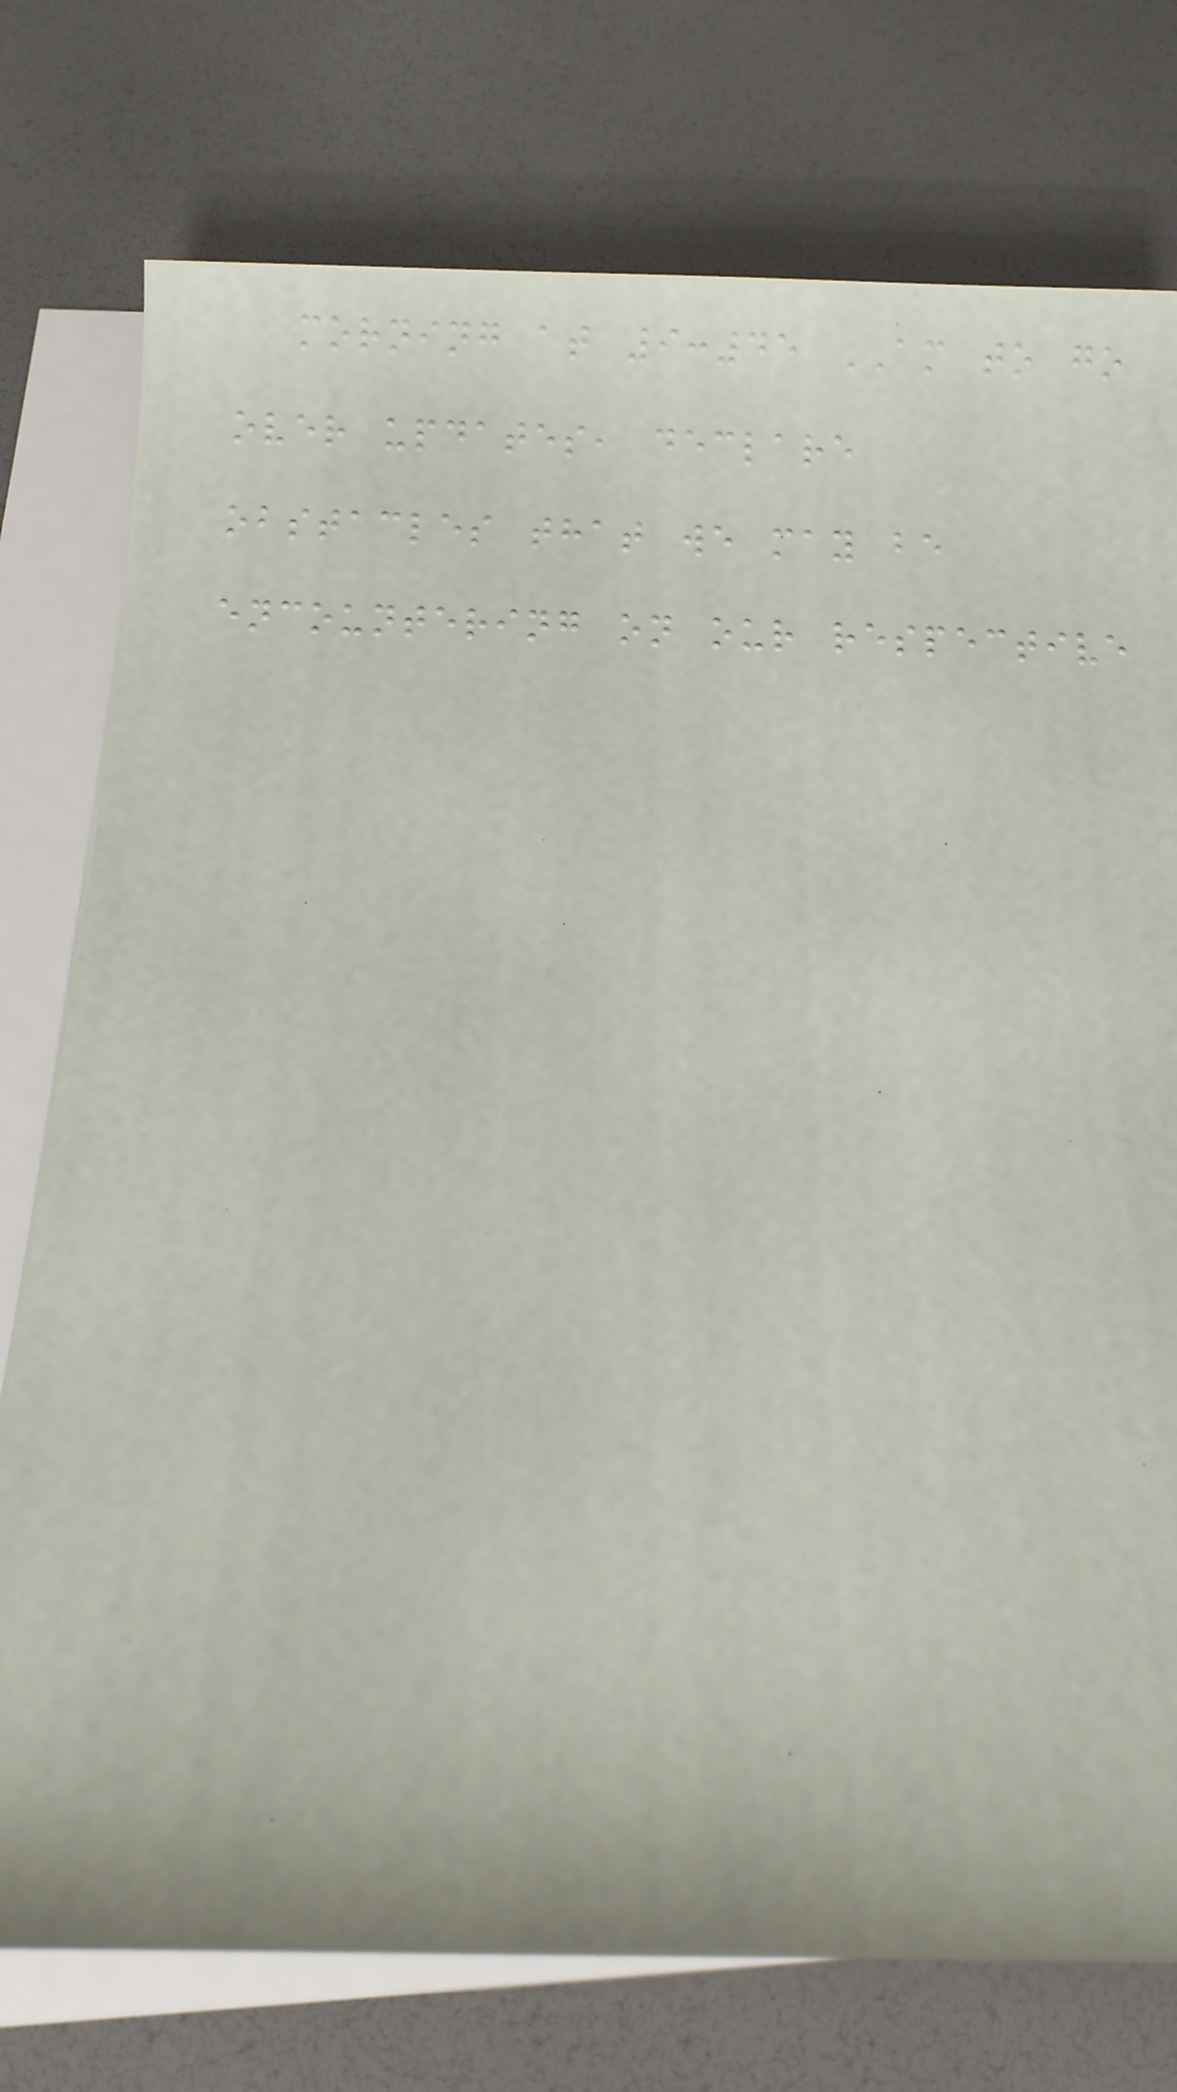morning at 9:45 AM to go
over updates, declare
obstacles that we may be
encountering on our respective
